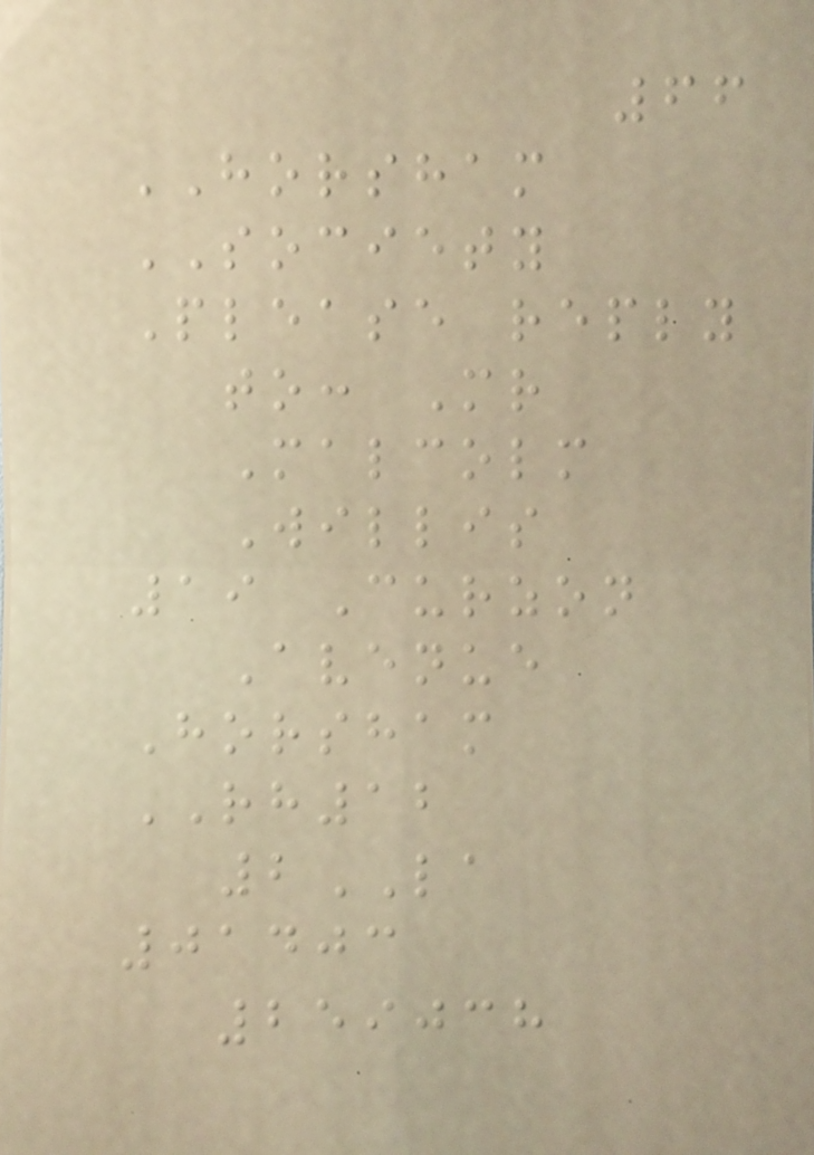66
HORSHAM
SOCIETY
Please reply
to: Mr
Malcolm
Willis
19 Curzon
Avenue
Horsham
RH12
2LA
01403
259038
